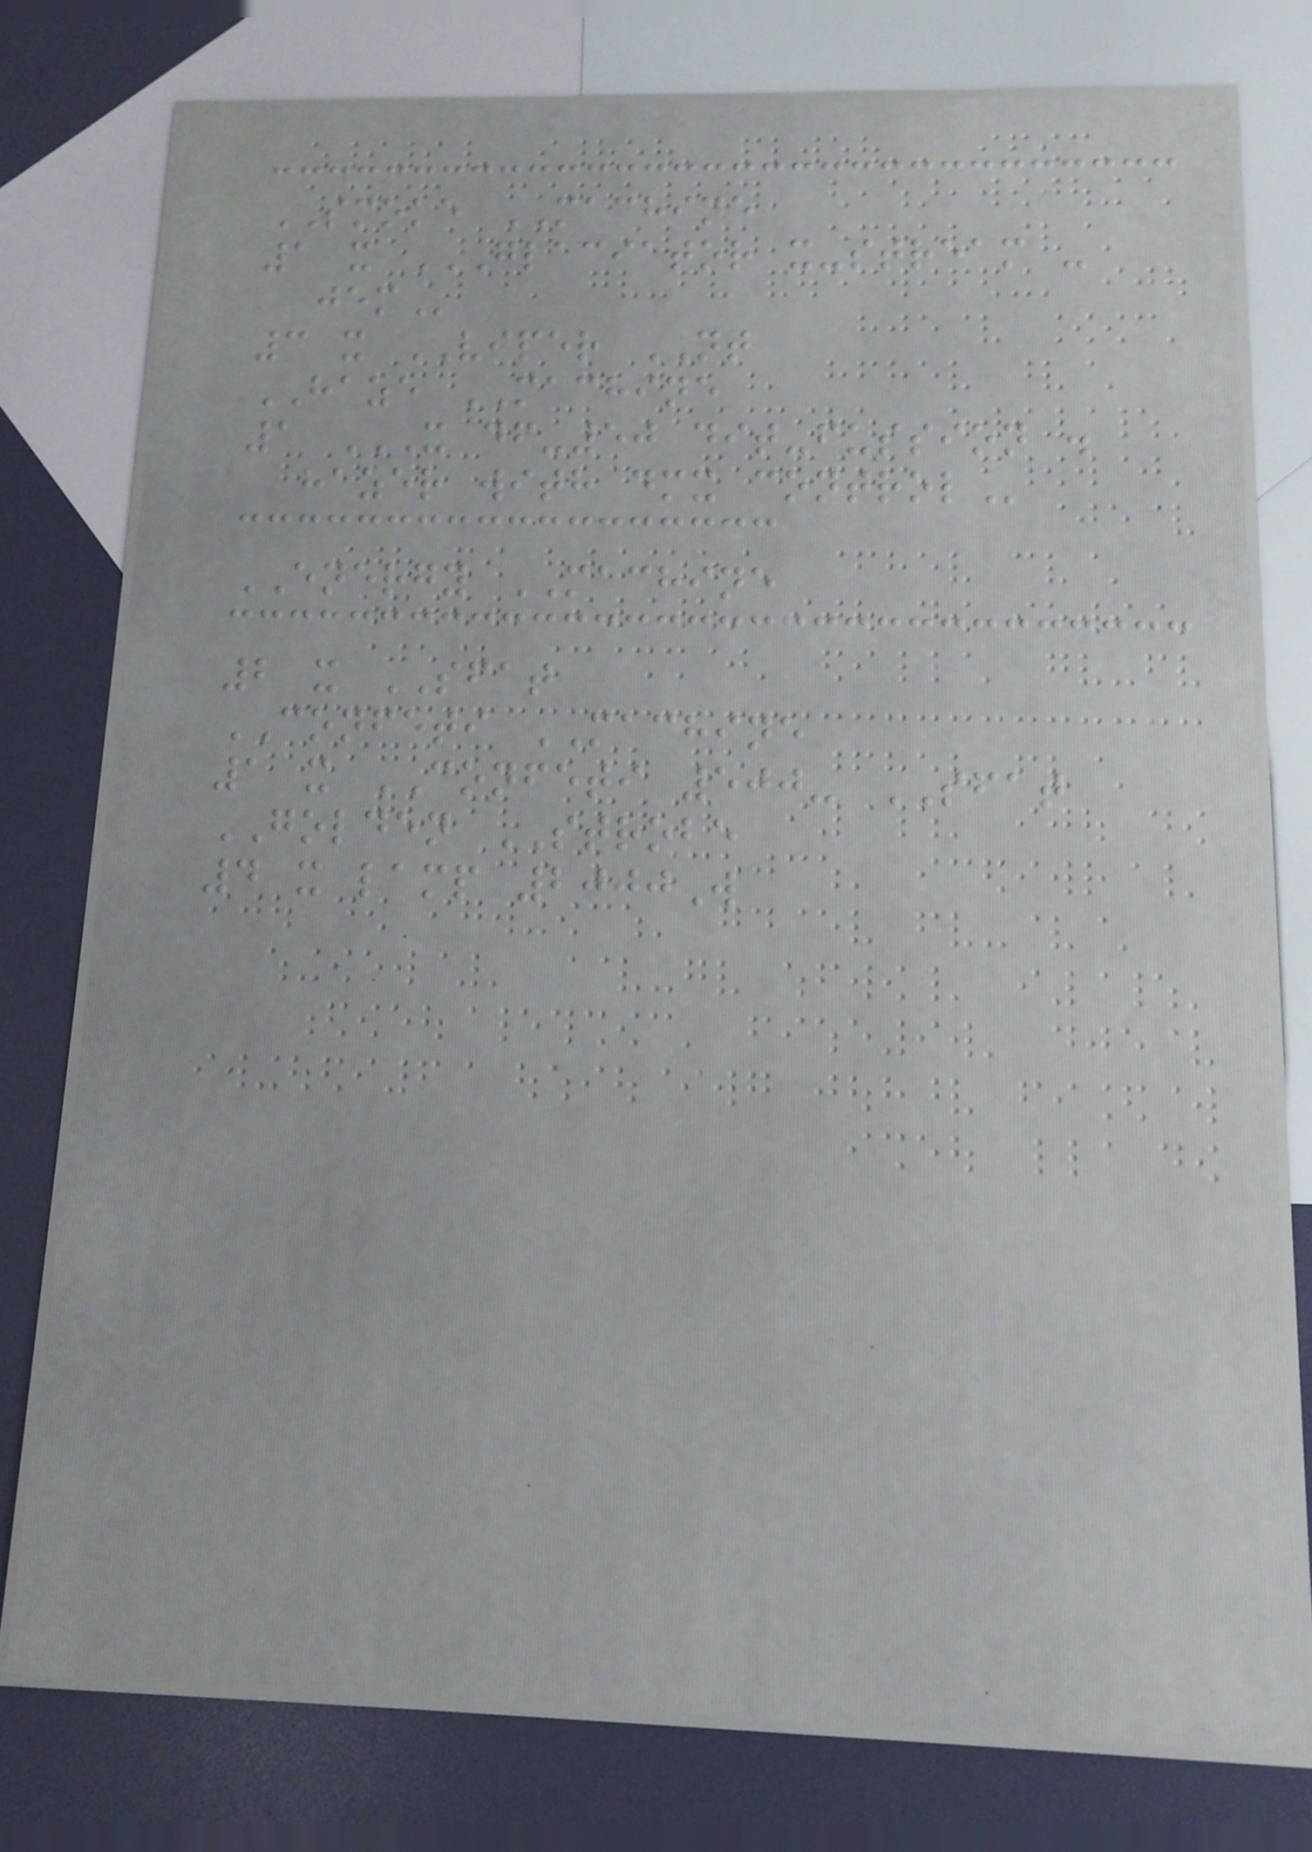SMOKE MACHINE
1 x GLACIATOR X-STREAM -
JEM
3 x VIPER NT
HAZE MACHINE
1 X DF-50 DIT-FUSSION .
HAZER WITH DMX CONTROL
ENERGY MACHINE
2 x SFAT
CONFETI MACHINE
1 x CONFETI 500- SFAT
GOLDEN STROBE
4 x lamp 2000W
